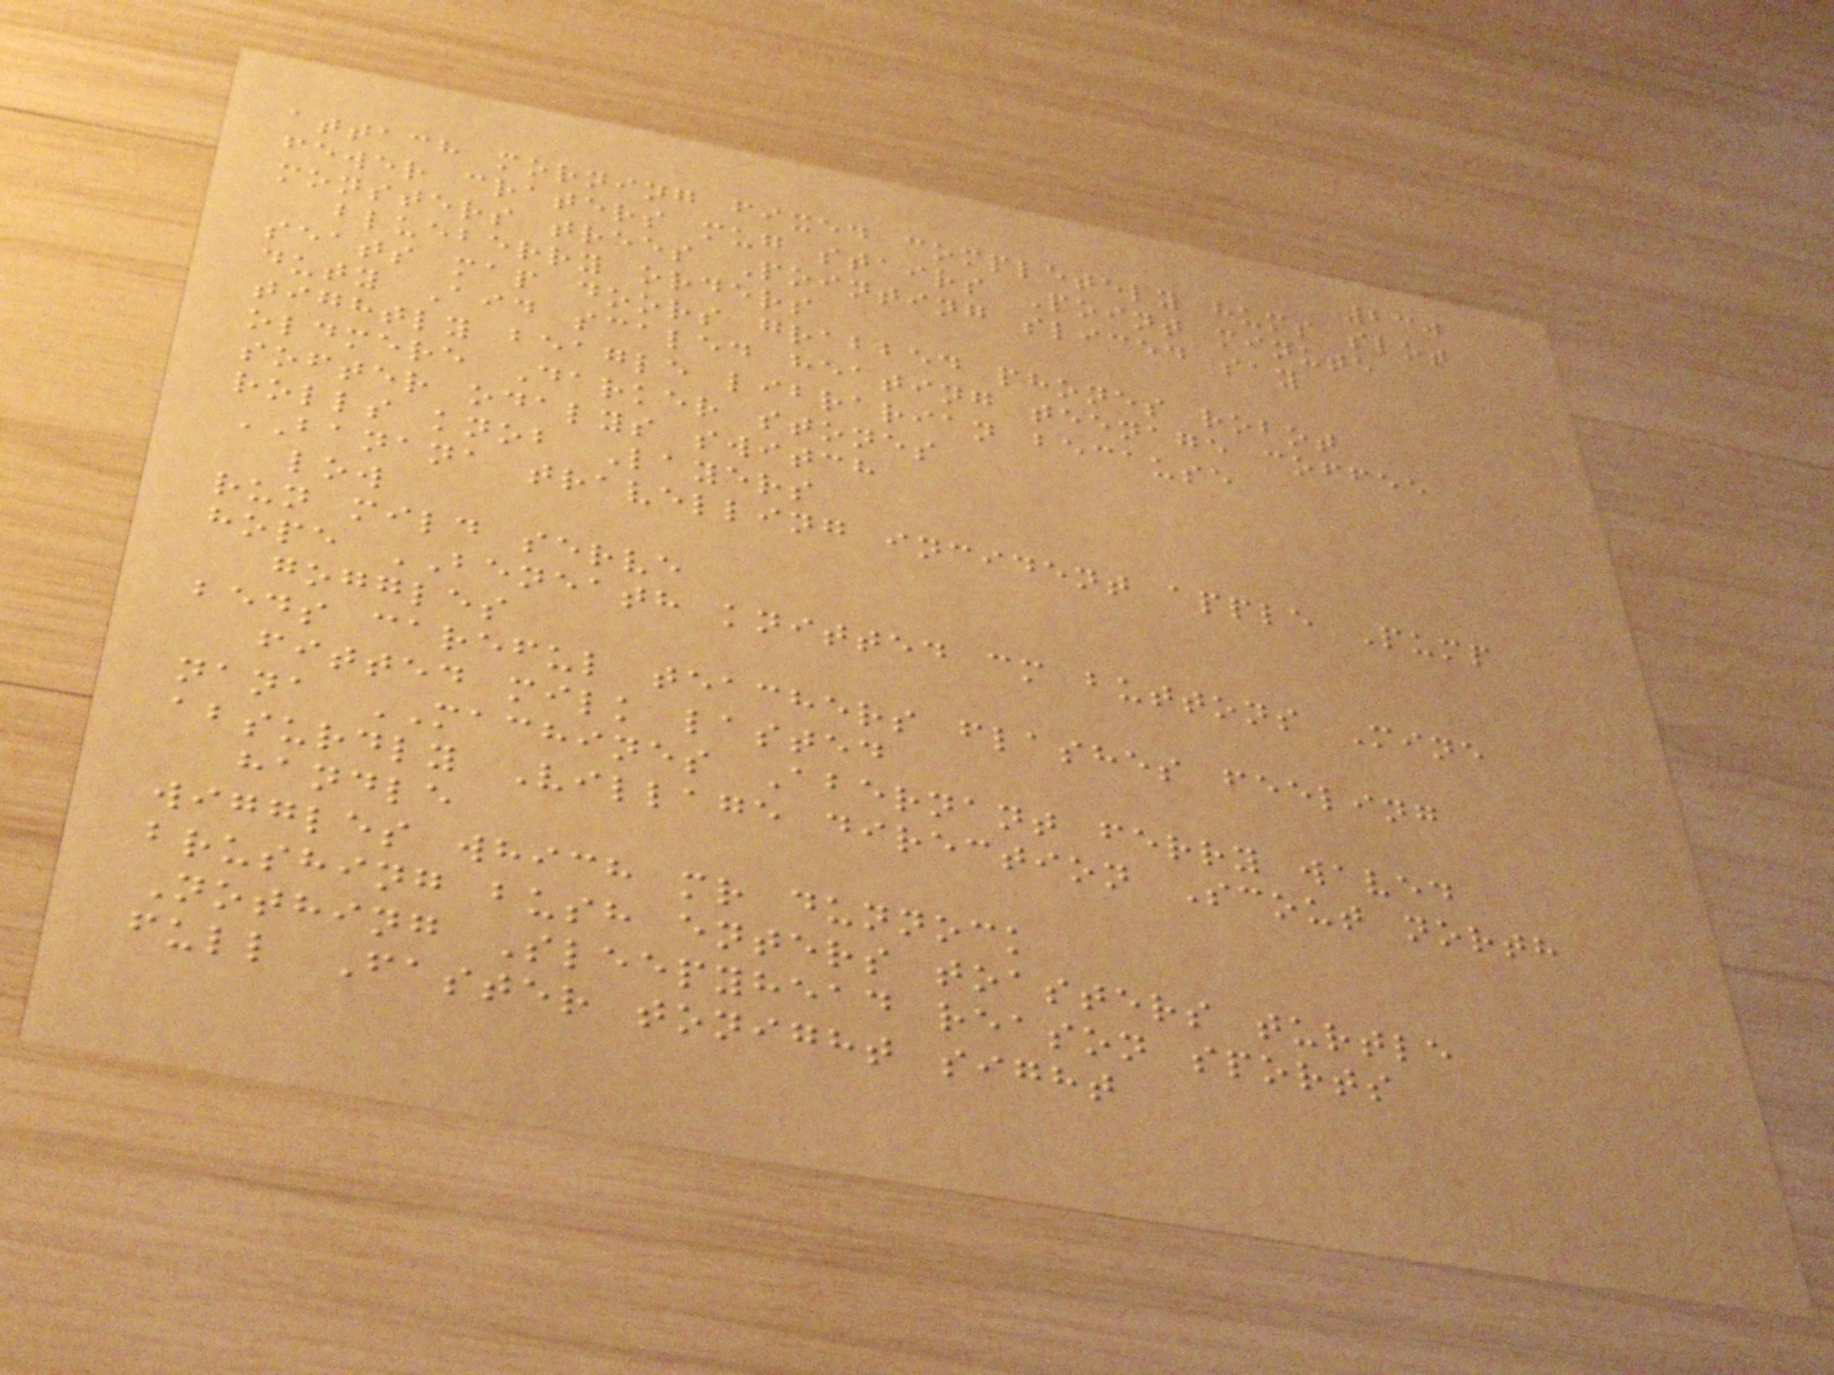230
attach morning fixed completely hums slot
fewer craters mug stairs Point minute
monsters trees Pointing sliced say
blueberry orders
seats map doors grabbed phones robot
duty Aid scaled heating teenage coffee
tightly beagle librarian because
oldmere Darker stones
softer odalys switch
rolls knob Layers
BANANA travelling incident apple Pump
low
run mild serve
hope BENEATH knitted cm buttons Mine
goggles
beds careful teachers flashes feeling
fitted milk lasted
nana MACHINES Abernant ferry waved
absurdly Village direction Scout north
handle
wiggles which mr dunnock
brushing bush enters toasters turtle
Nothing Sleepyhead reason sports
full Faster tonight sight
